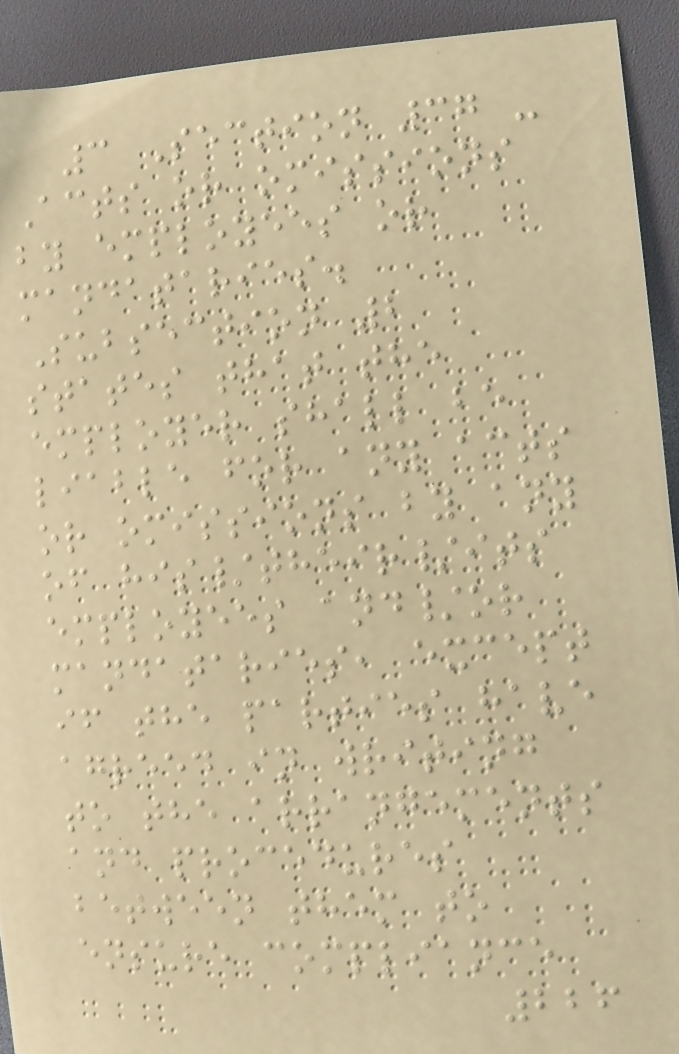3 Section 37 -
Acts or omissions
by employees or
mandataries.
Subsection 2
states that the
employer shall be
liable for any acts
or omissions by any
of his/their/its
employees and/or
mandataries, except
if the parties have
agreed in writing
to the arrangements
and procedures
between them to
ensure compliance
226
